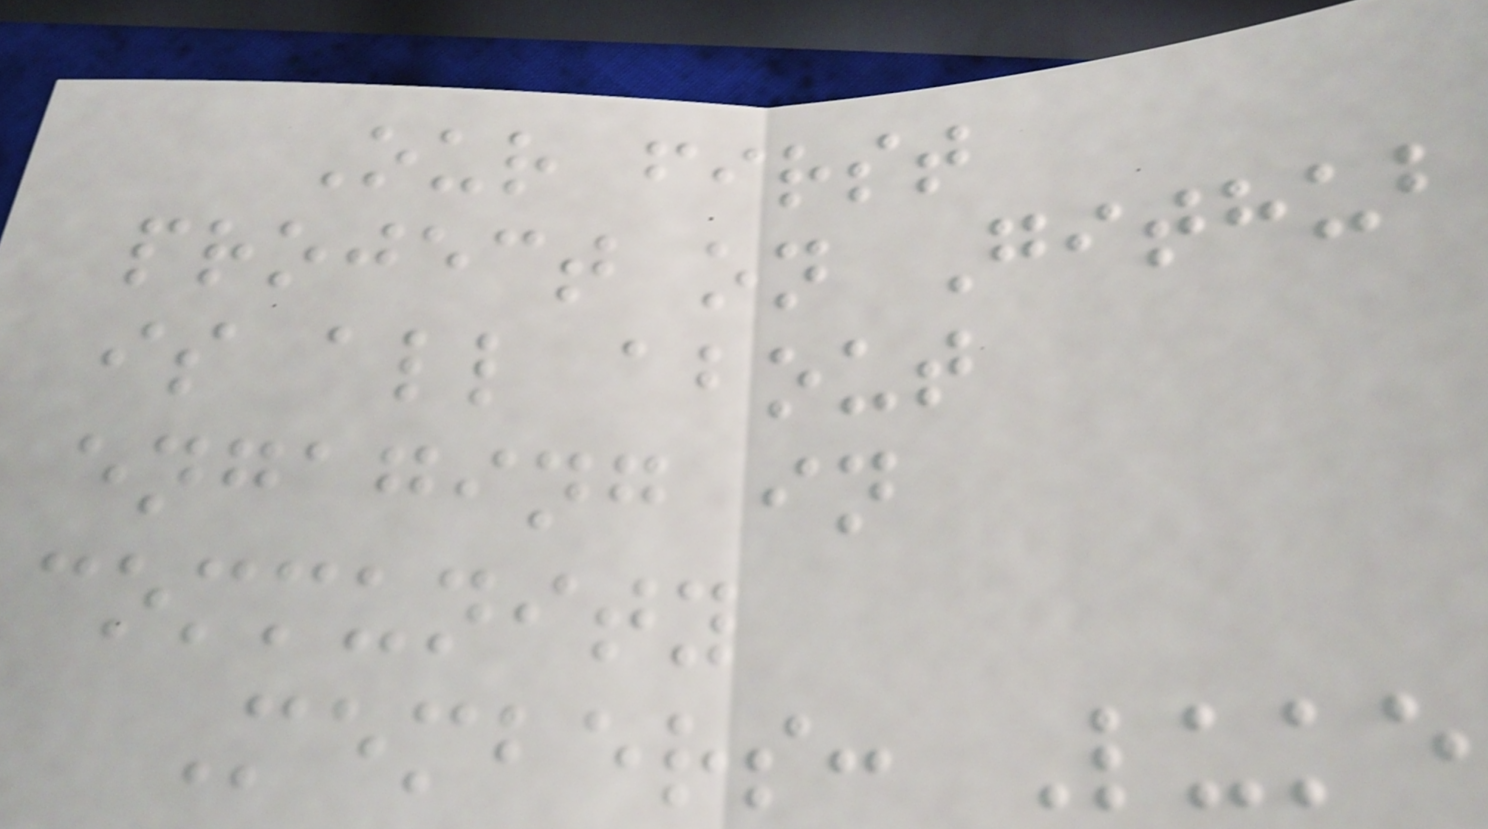Our first
project on Github
is all about
engaging in
community
Members: Luke
